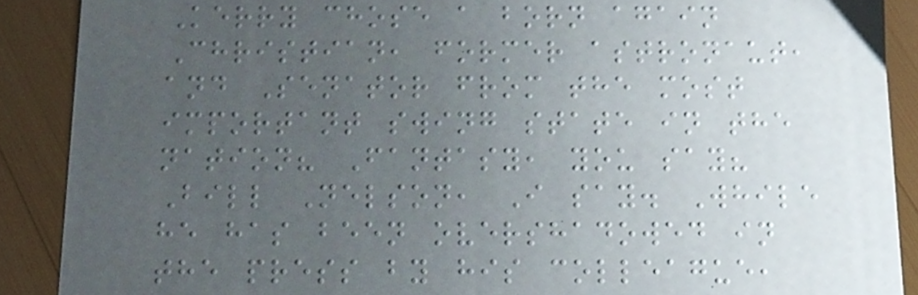Kerry chose a born again
Christian, former astronaut,
and Senator from the most
important swing state in the
nation? Fantasy, you say?
Bill Nelson, I say. While
he has been overshadowed in
the press by his colleague,
